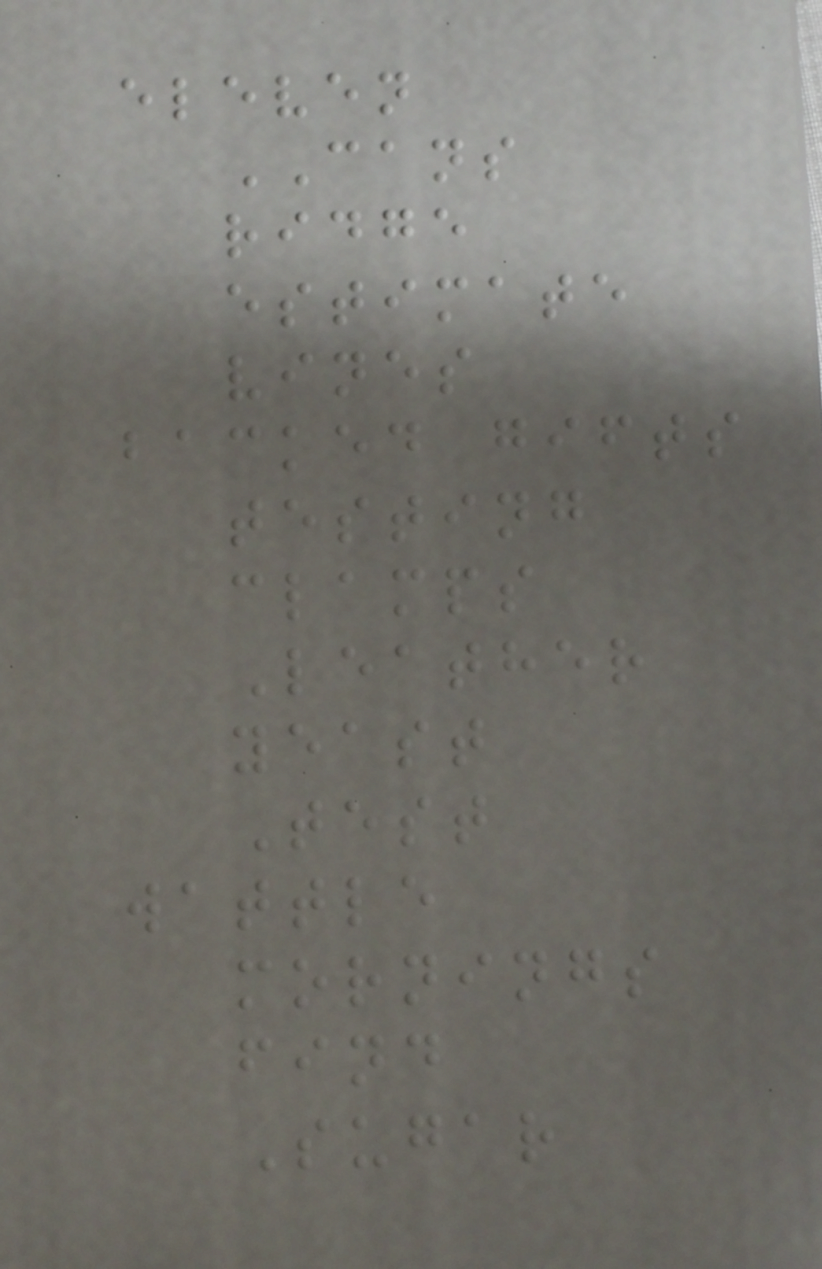eleven
CANS
ridge
estimate
vines
backed gifts
testing
clamps
Leather
yeast
Test
wattle
mornings
find
Sugar
